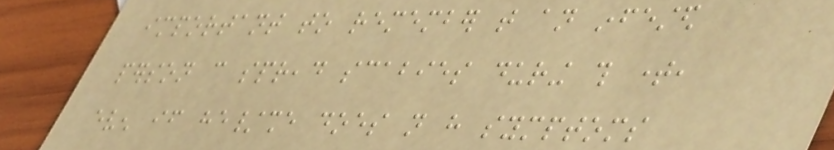important to remember that an infested
person can spread scabies during this time,
even if he/she does not have symptoms
